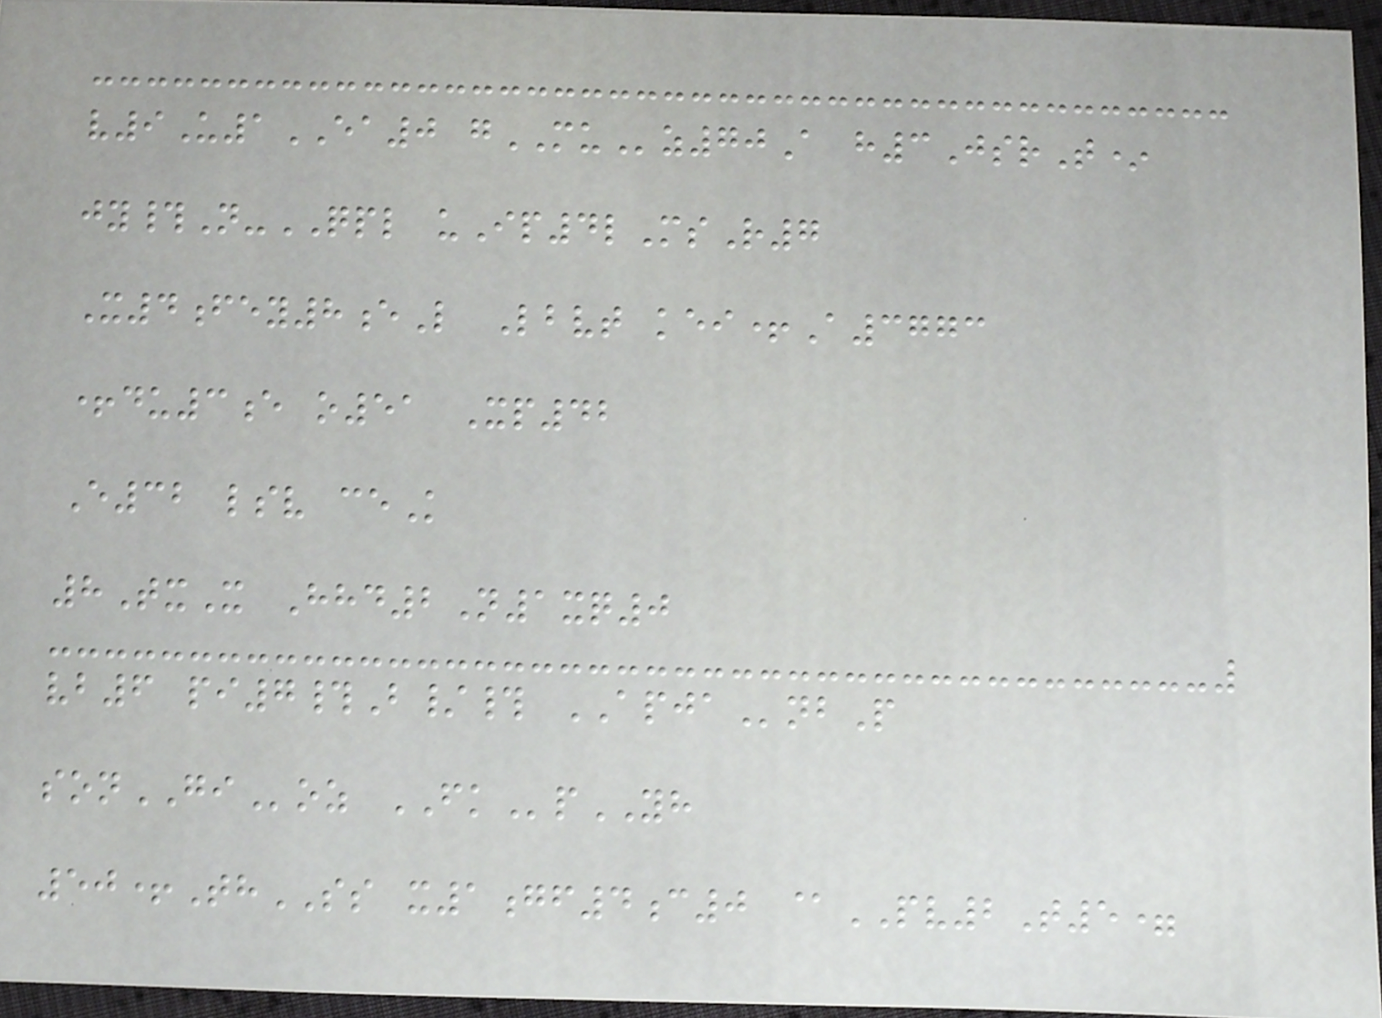v9U1EA0 gMUz70A h3JsrT*
jy#N-QPL uIp4lMsR7
X4fey8eL Lbvt kei+A3773
+du3e o51 Xp42
E32 lsv ceK
8TxX Hhd2N1xq0
vb6 pi7#B/# APJAnbP
sonGIoz FKpYH
50+ThSS x1gf4c0 @PV2T5=
